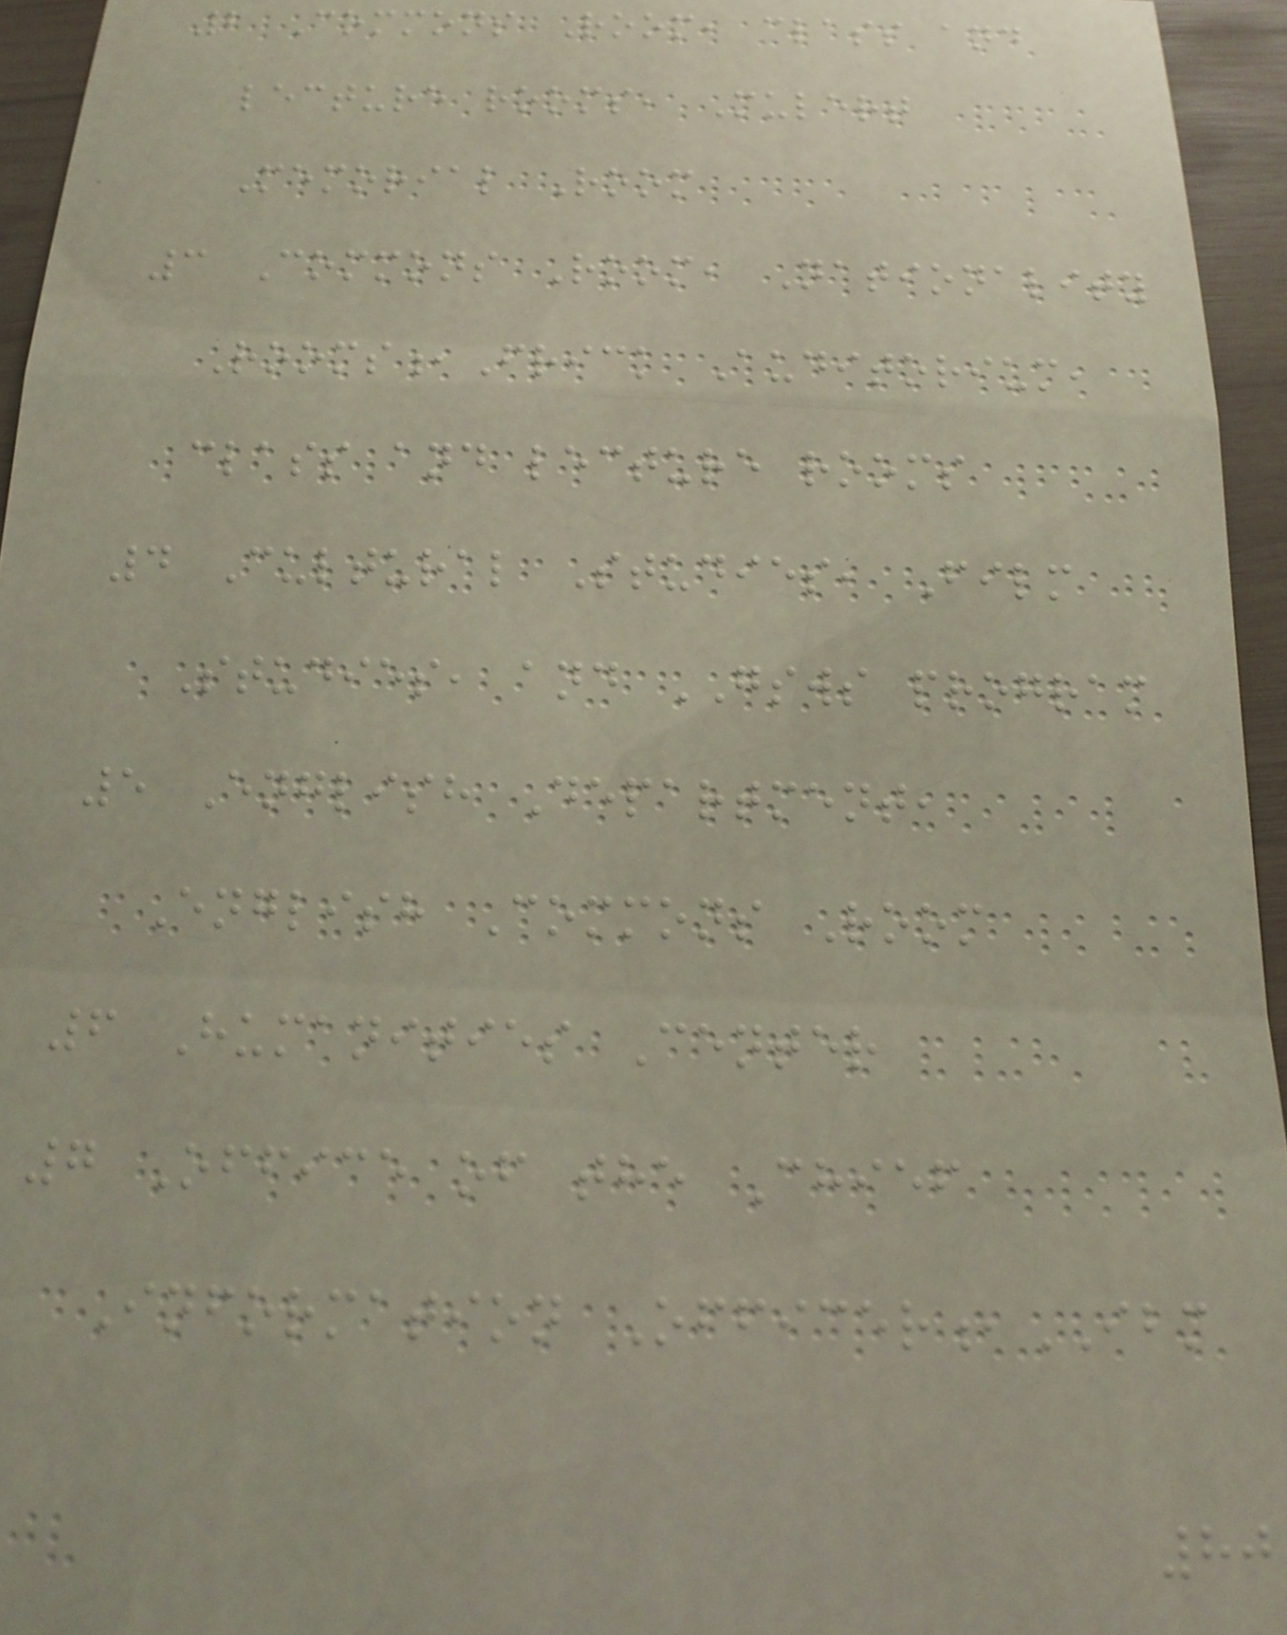2 Commons Room, class and
lecture rooms, Mulert
Memorial Room
3 Commons Room, Nationality
Rooms,Frick Auditorium,
class and lecture rooms
4 Cultural Studies, Film
Studies, and GSWS program
5 English Department,
English Commons Room
6 Humanities Center
7 Office of the Chief
Information Officer,IBM
80
